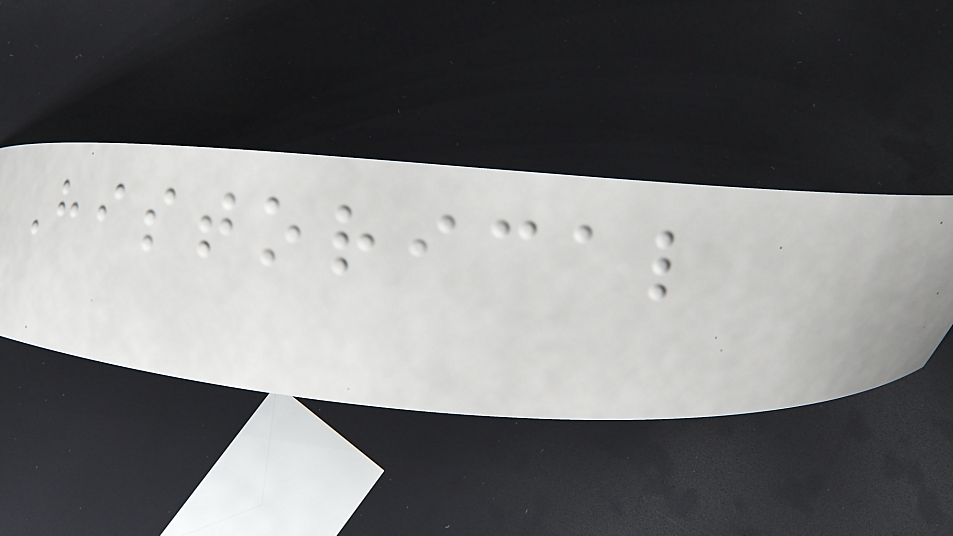Historical
